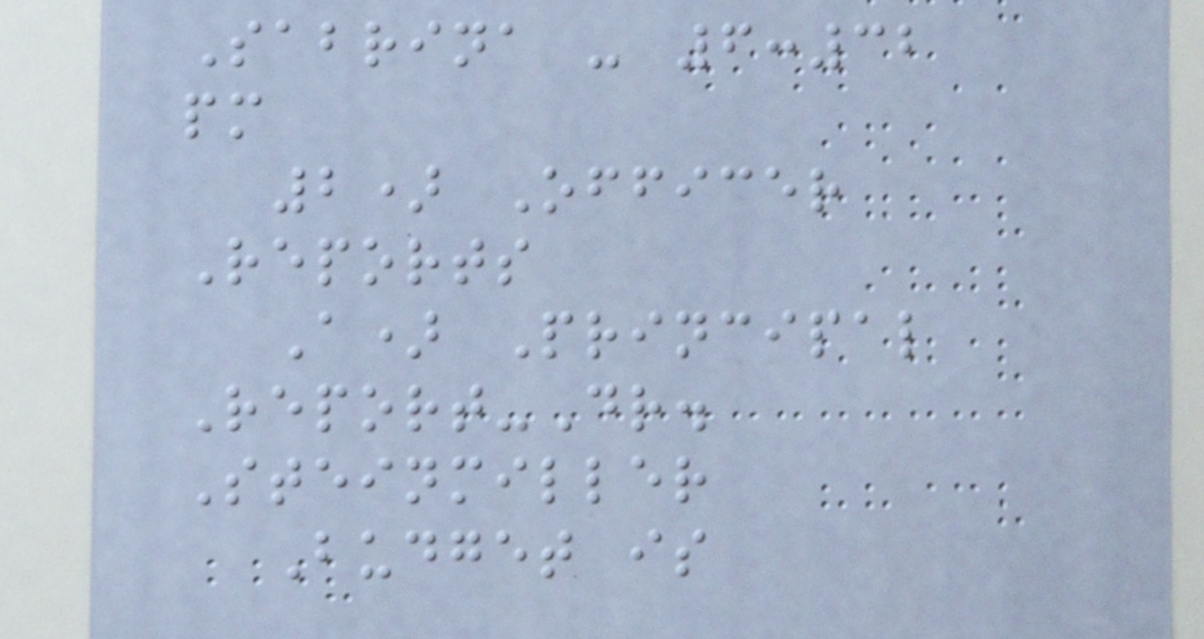Sabrina - 6:32
pm
2) Officer
Reports
A) Principal
Report-Dr.
Steinmiller
Budget is
